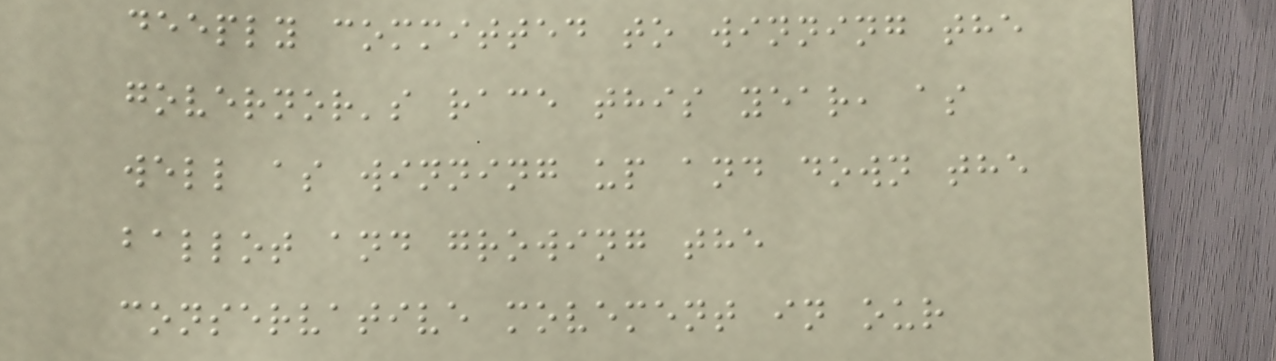deeply committed to winning the
governor's race this year, as
well as winning up and down the
ballot and growing the
conservative movement in our
